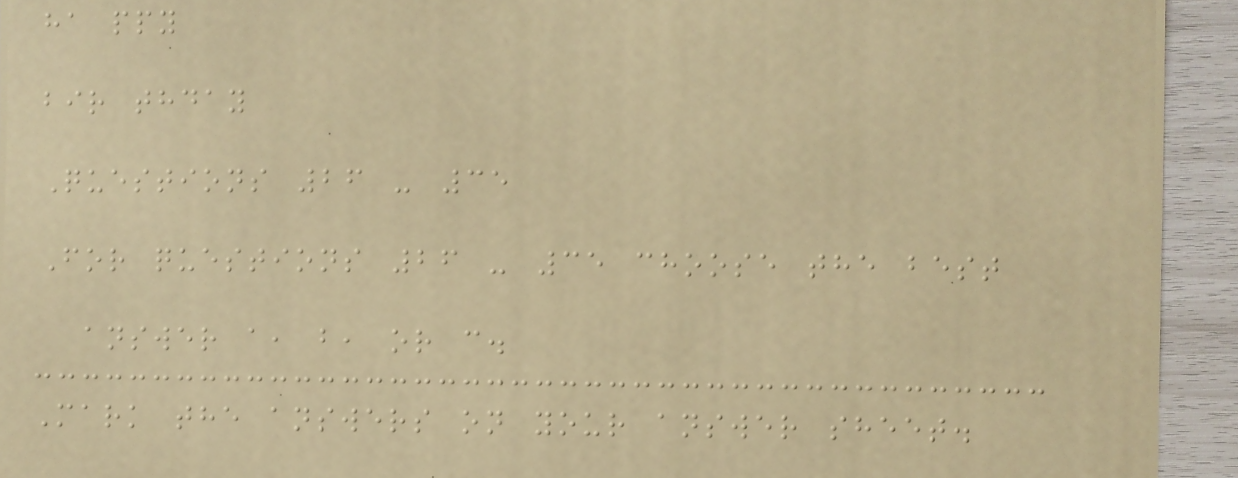ha ppy
bir thday
Questions 26 - 35
For questions 26 - 35 choose the best
answer a, b, or c.
Mark the answers on your answer sheet.
